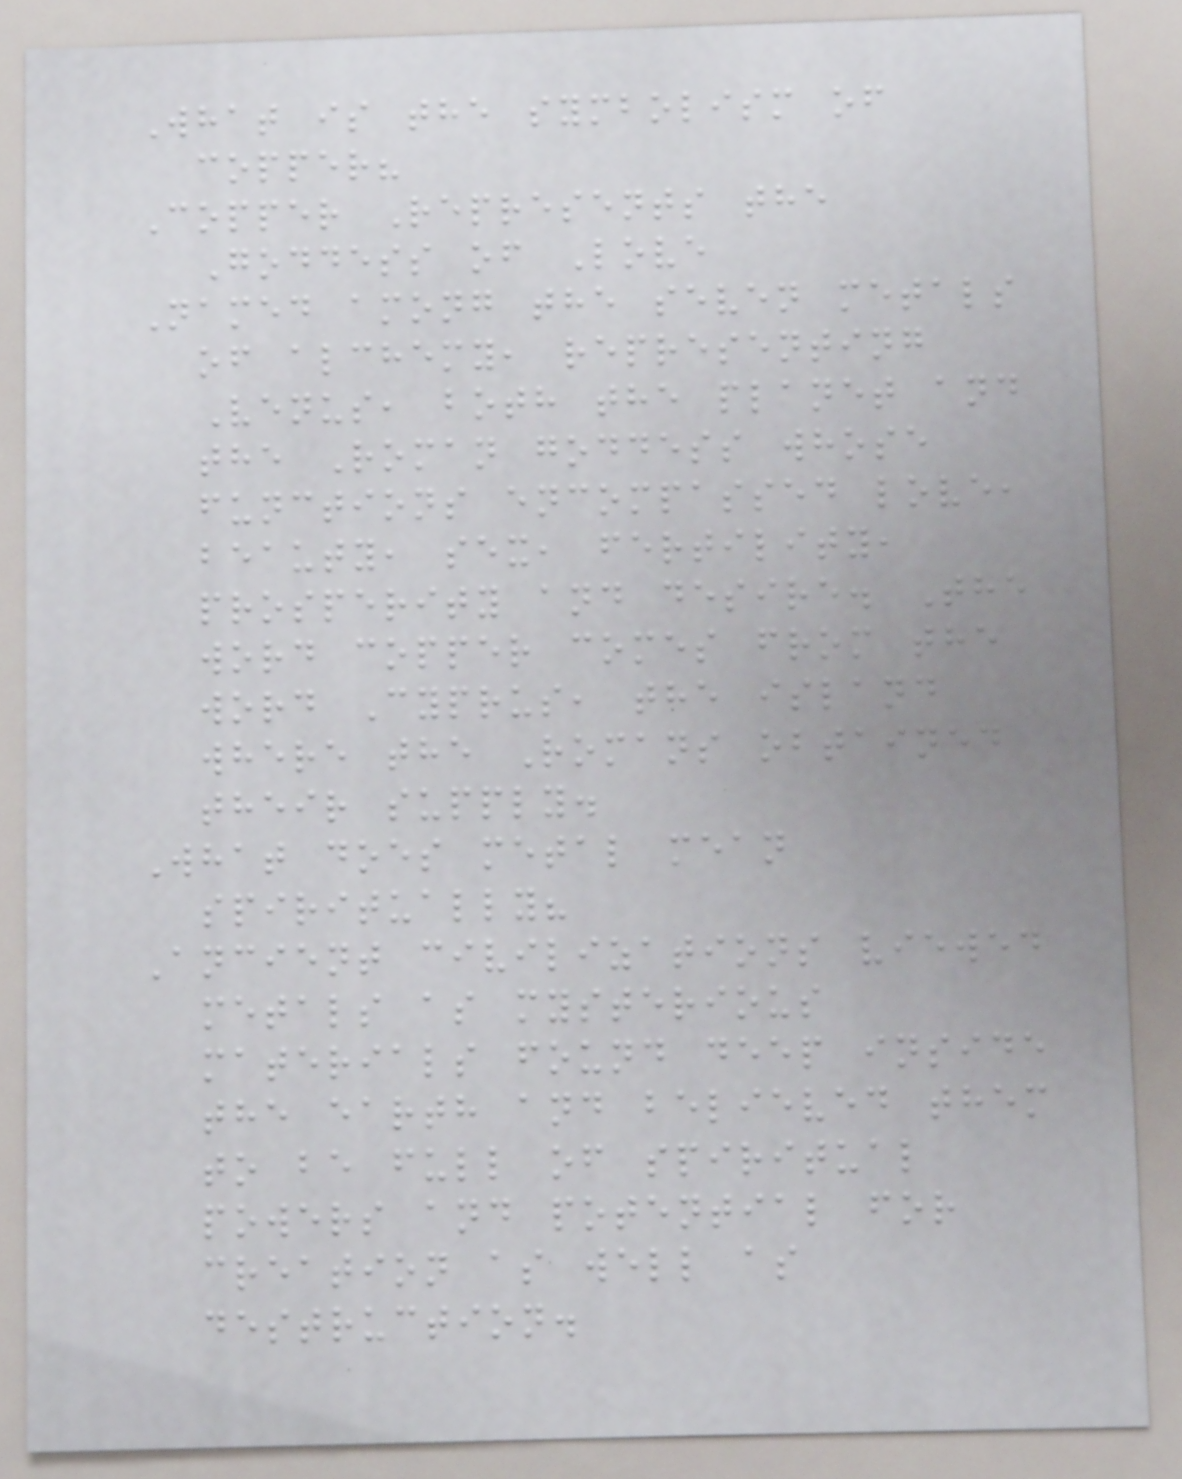What is the symbolism of
copper?
Copper Represents the
Goddess of Love
Named among the seven metals
of alchemy, representing
Venus, both the planet and
the Roman goddess whose
functions encompassed love,
beauty, sex, fertility,
prosperity and desire. The
word copper comes from the
word Cyprus, the island
where the Romans obtained
their supply.
What does metal mean
spiritually?
Ancient civilizations viewed
metals as mysterious
materials found deep inside
the earth and believed them
to be full of spiritual
powers and potential for
creation as well as
destruction.
